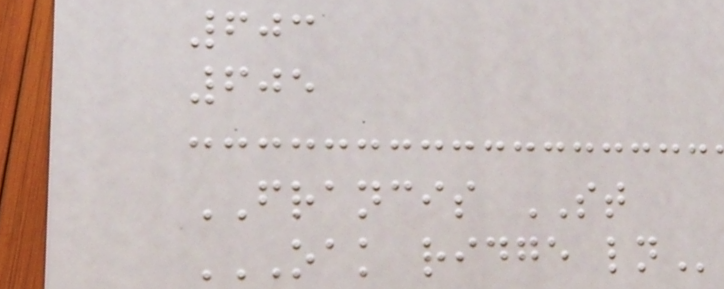603
605
FRANCIS ST
OAK RIDGE LN
